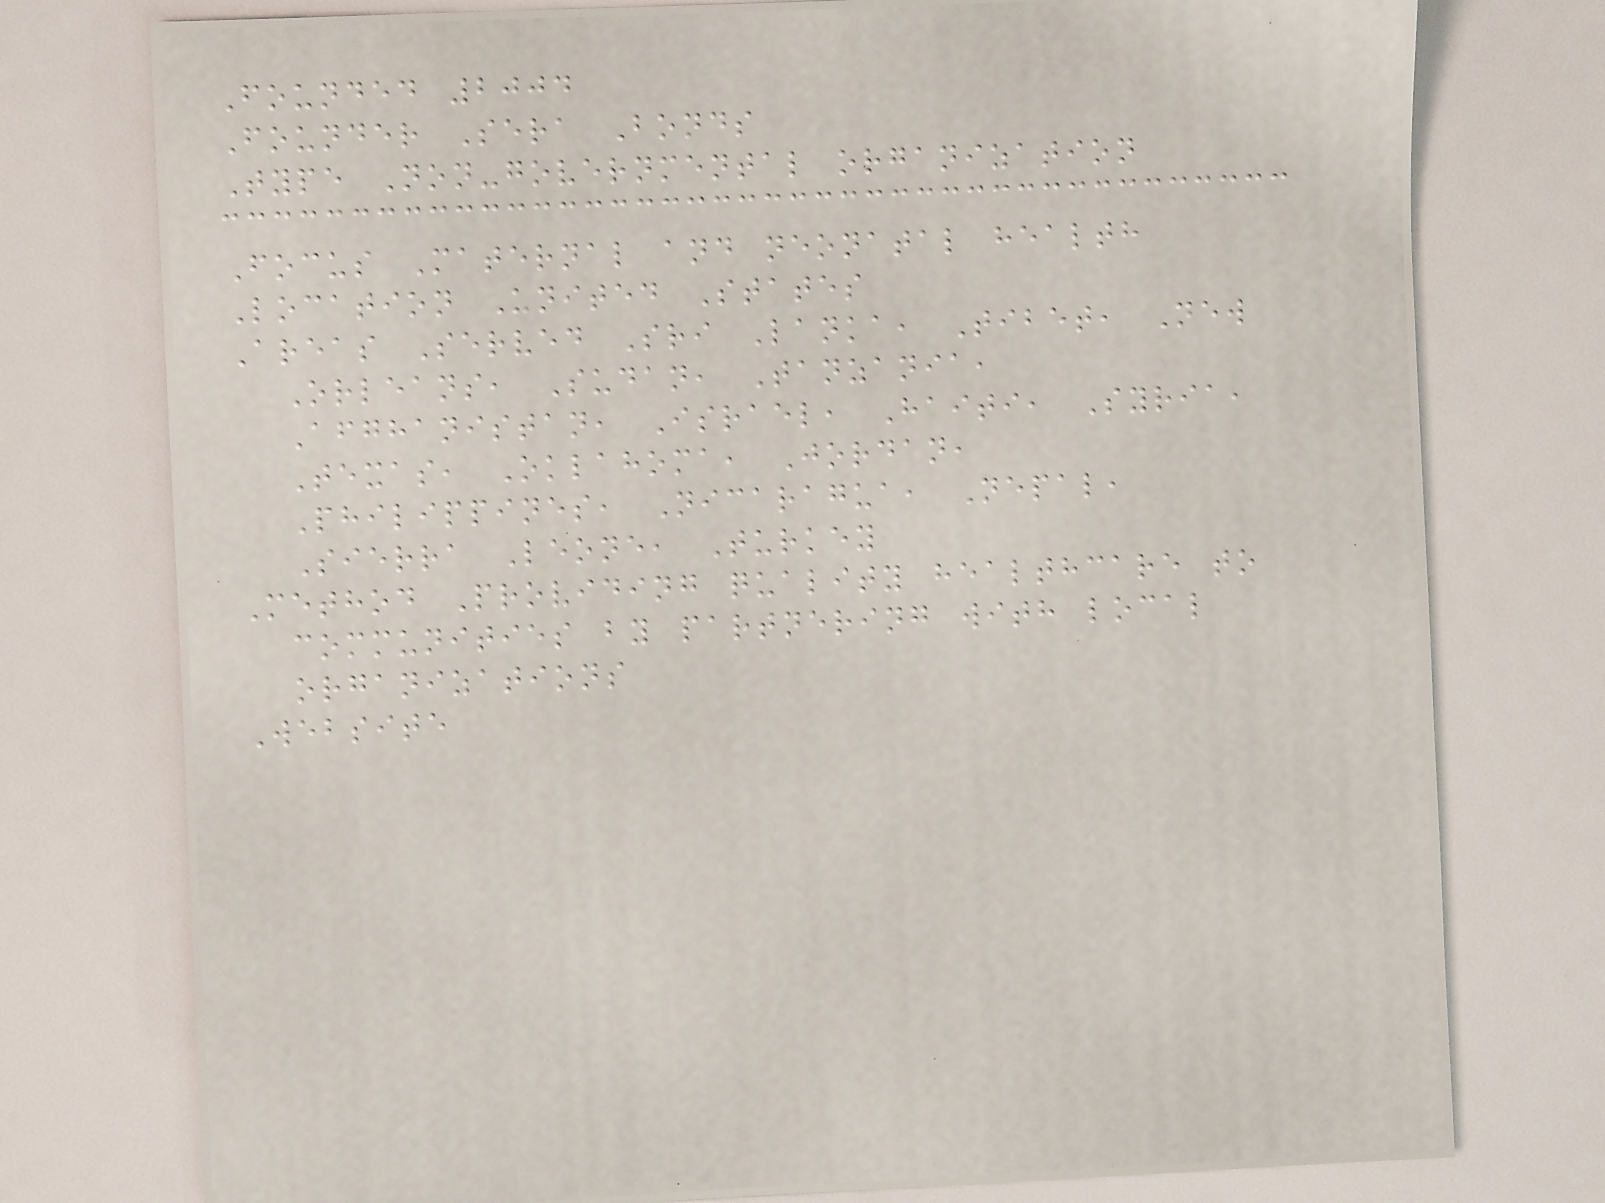Founded 2004
Founder Sera Bonds
Type Non-governmental organization
Focus Maternal and neonatal health
Location United States
Areas Served Sri Lanka, Tibet, New
Orleans, Sudan, Tanzania,
Afghanistan, Israel, Haiti, Syria,
Texas, Oklahoma, Jordan,
Philippines, Nicaragua, Nepal,
Sierra Leone, Turkey
Method Providing quality healthcare to
communities by partnering with local
organizations
Website
